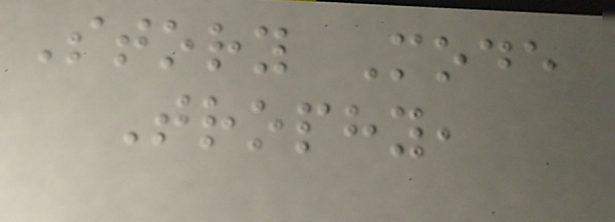Story Mode
Trophy,
